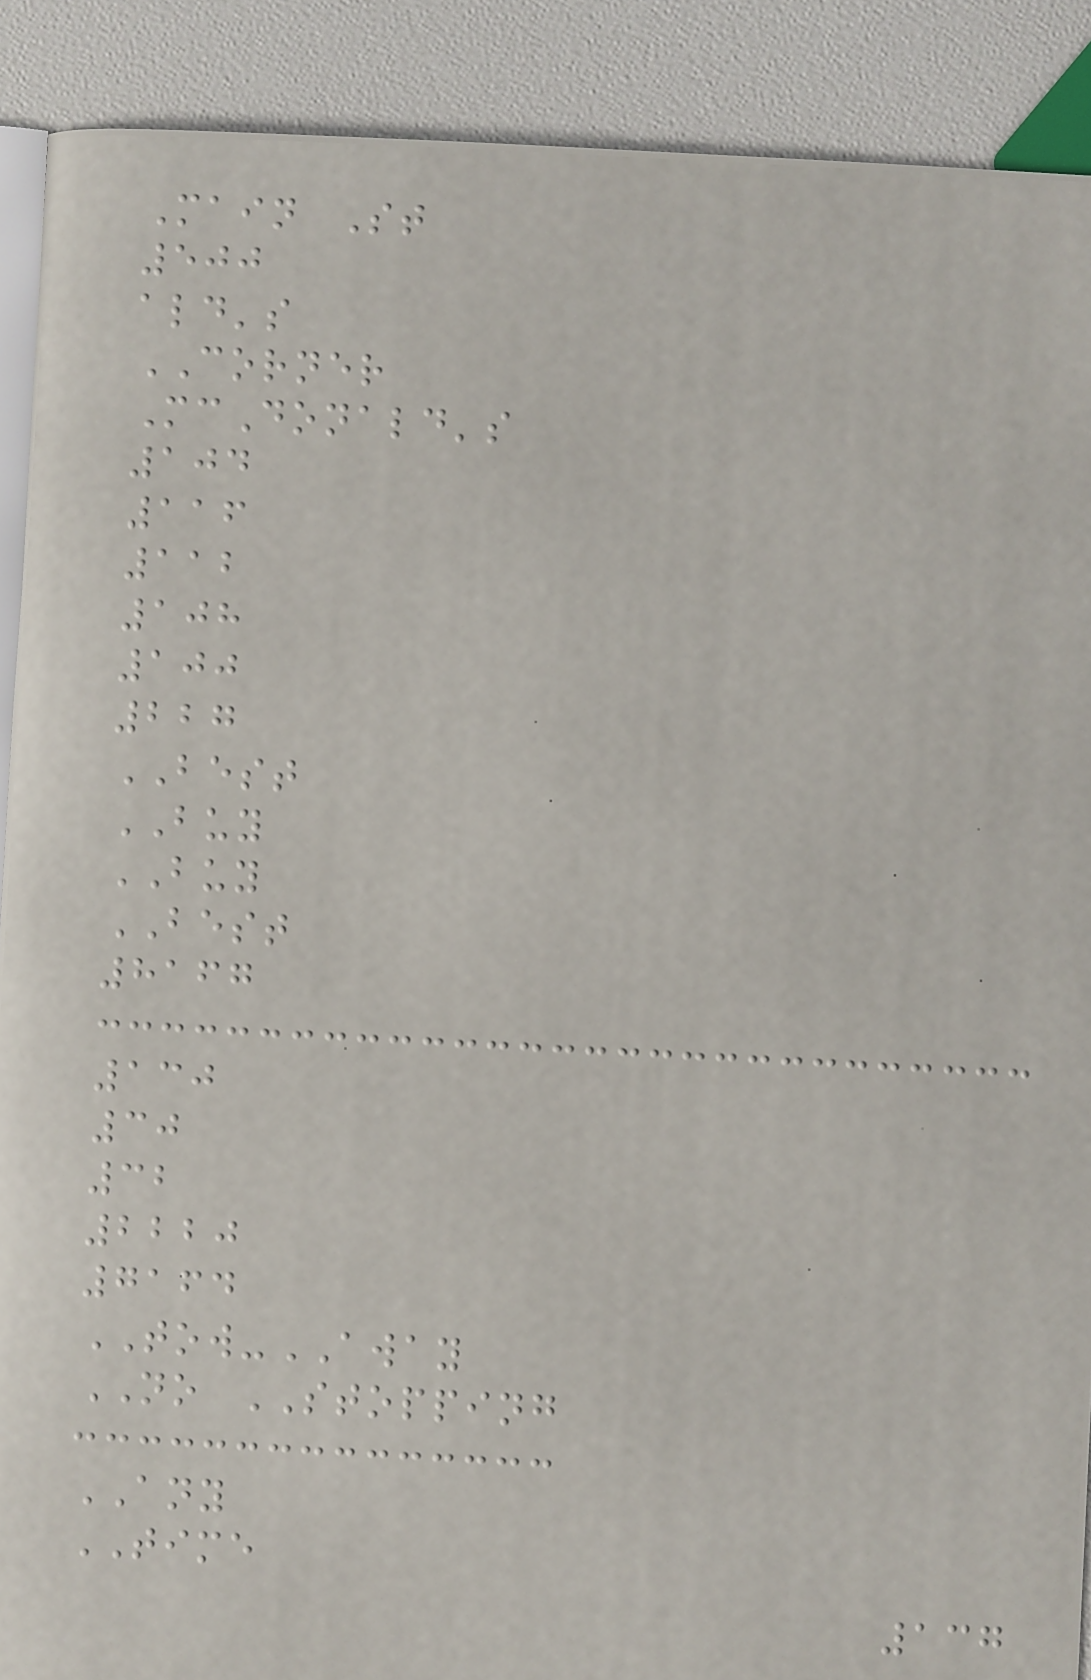Main St
500
ald's
CORNER
McDonald's
104
116
112
108
100
227
BEST
BUY
BUY
BEST
8167
130
30
32
2220
7164
TOW-AWAY
NO STOPPING
ANY
TIME
137
